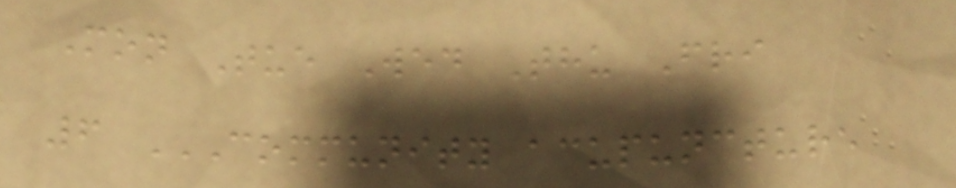Mon Tue Wed Thu Fri
6 COMMUNITY ACUPUNCTURE
